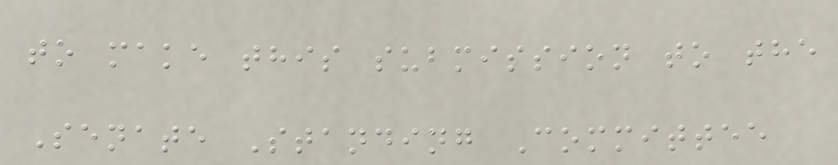to make this submission to the
Senate Standing Committee
